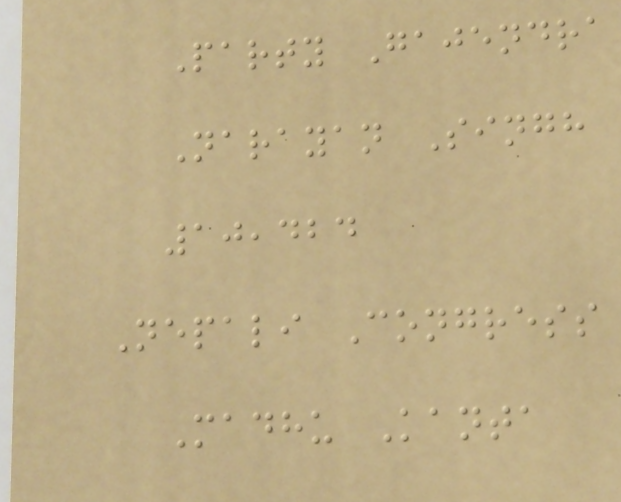Party Gajendra
Narayan Singh
10,424
Nepali Congress
Madhu Kanta
